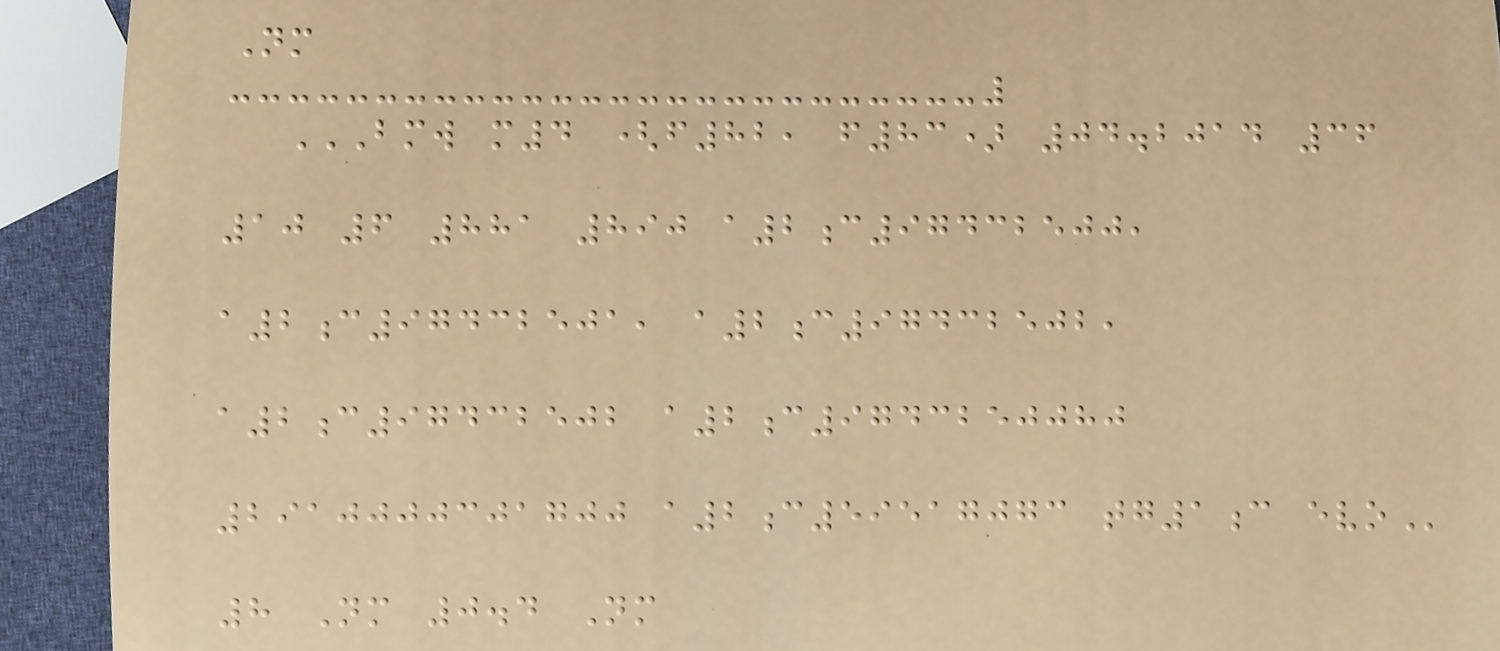Nm
BMW M4 (F82, F83) 04.2014 36
10 6 881 890 A2C97432500,
A2C97432501, A2C97432502,
A2C97432502 A2C9743250080
2910000301700 A2C59517073 TG1C EVO
8 Nm 0.4 Nm
